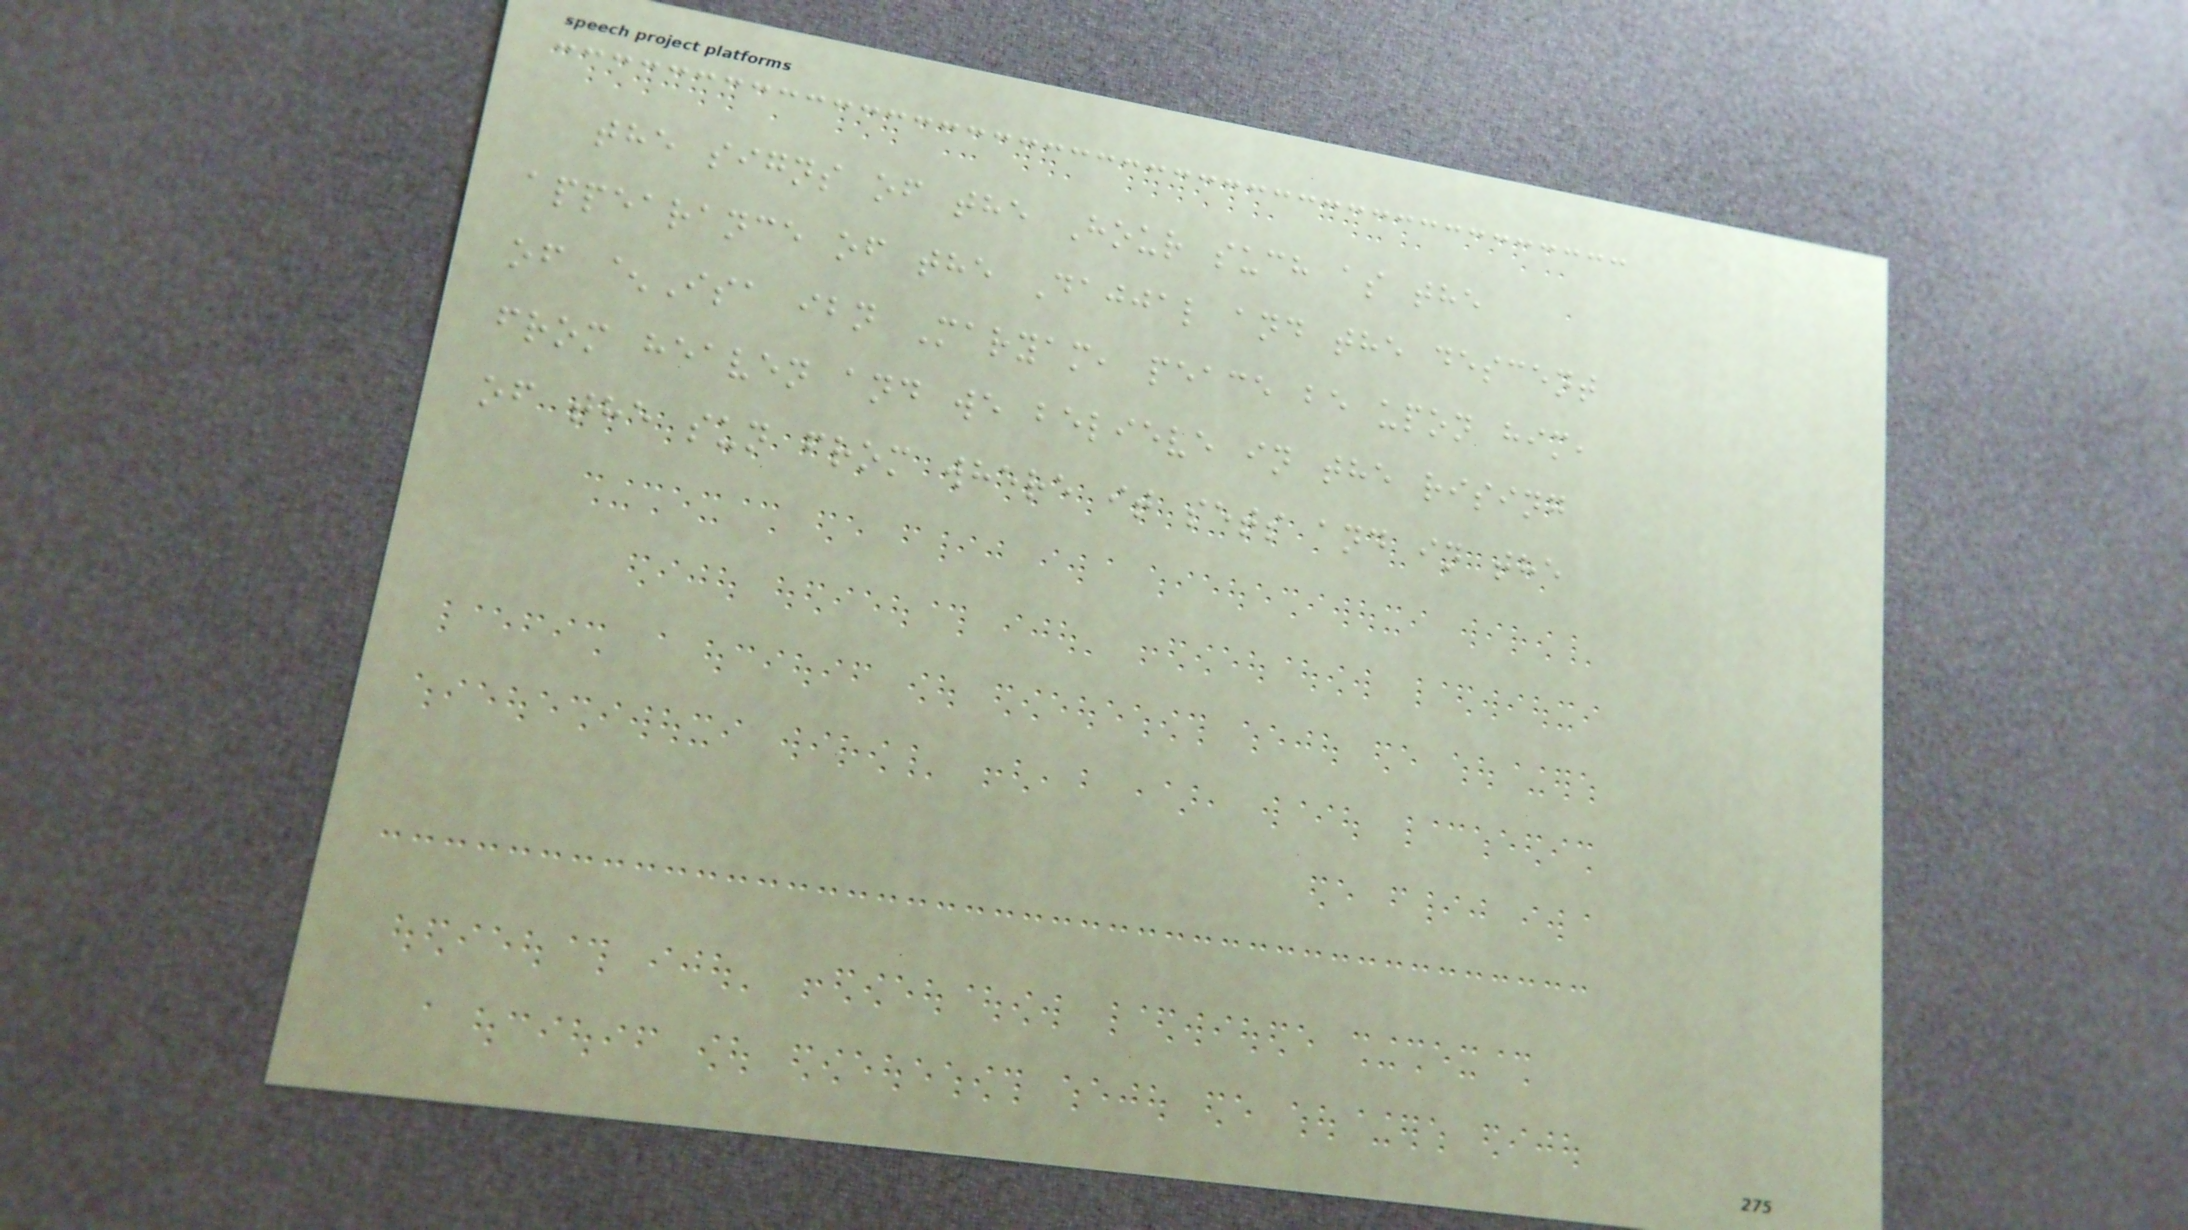the signs of the Hour such as the
appearance of the Dajjal and the descent
of ^Isa ibn Maryam, peace be upon him,
from heaven and we believe in the rising
of the sun from where it sets and in the
